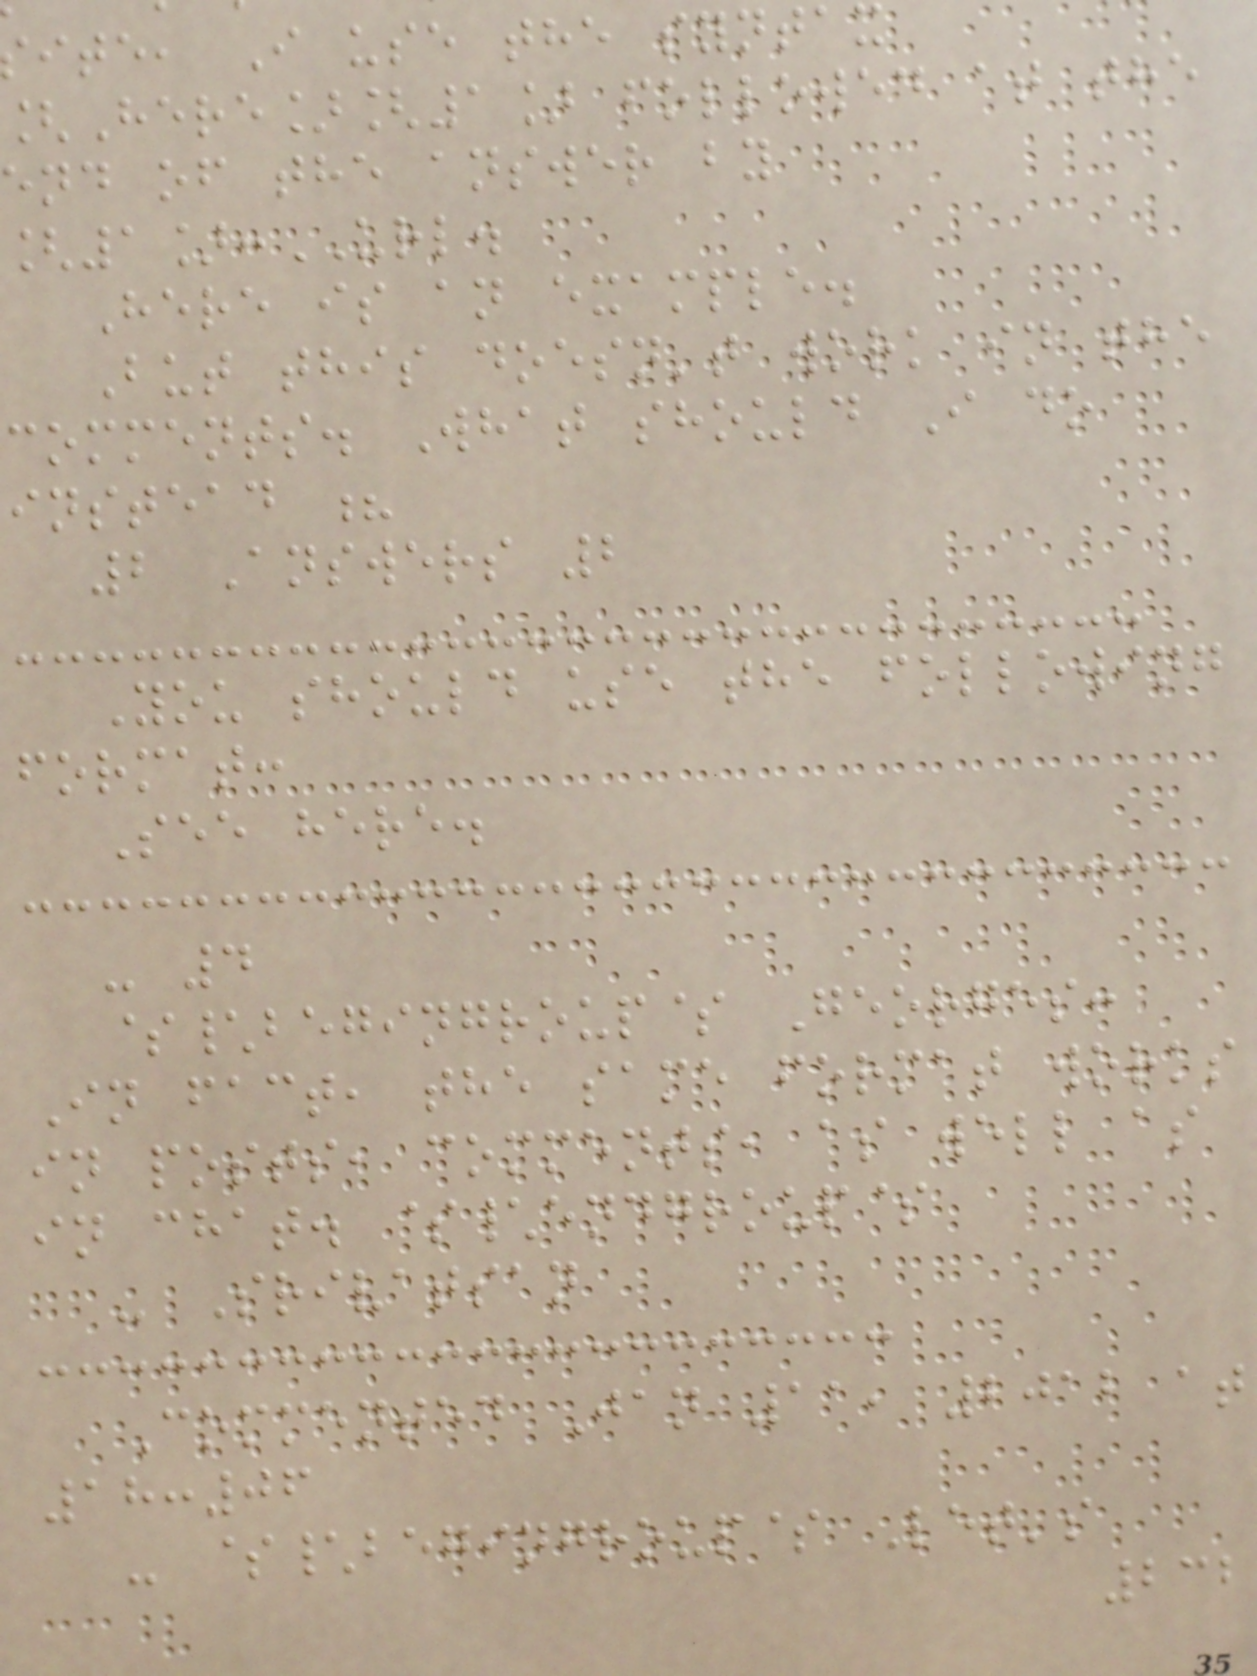ite, I use the syntax
[Here][1] followed at the
end of the answer by
[1]:URL.
Here is an example.
But this doesn't work in the
comments. What should I do
instead ?
2 Answers 2
You should use the following
format:
See here.
- 4
$\begingroup$ Georges:
In fact, the same format works
in posts, comments, as well as
in chat. $\endgroup$
- Srivatsan
Commented Jan 11, 2012 at
18:06
- $\begingroup$ Let's
232
